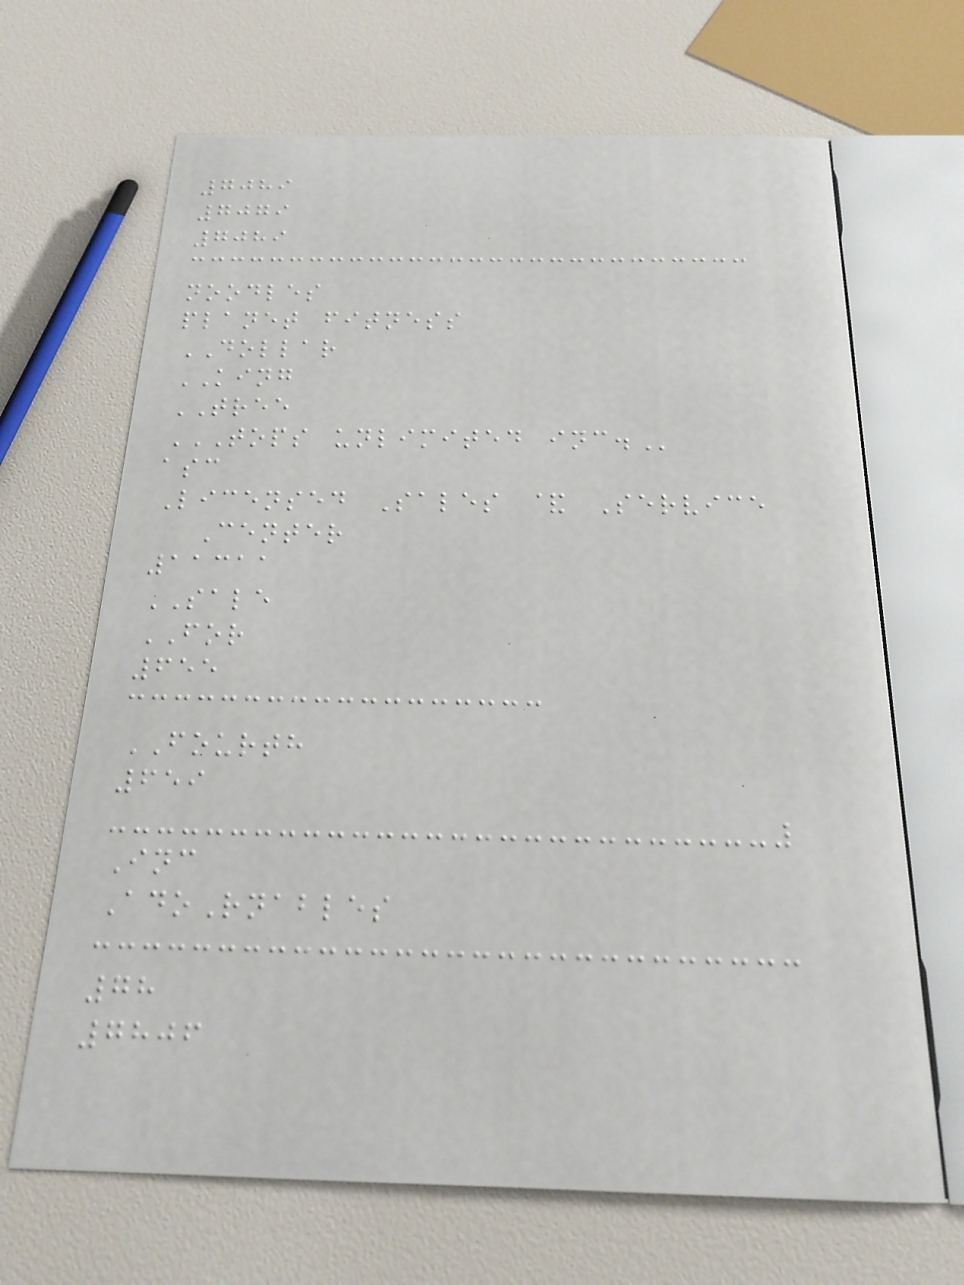7089
7079
7089
noodles
planet fitness
DOLLAR
KING
TREE
TOPS UNLIMITED INC.
asc
Licensed Sales & Service
Center
11311
SALE
FOR
655
FOURTH
659
Inc
AdoRnables
78
7806
